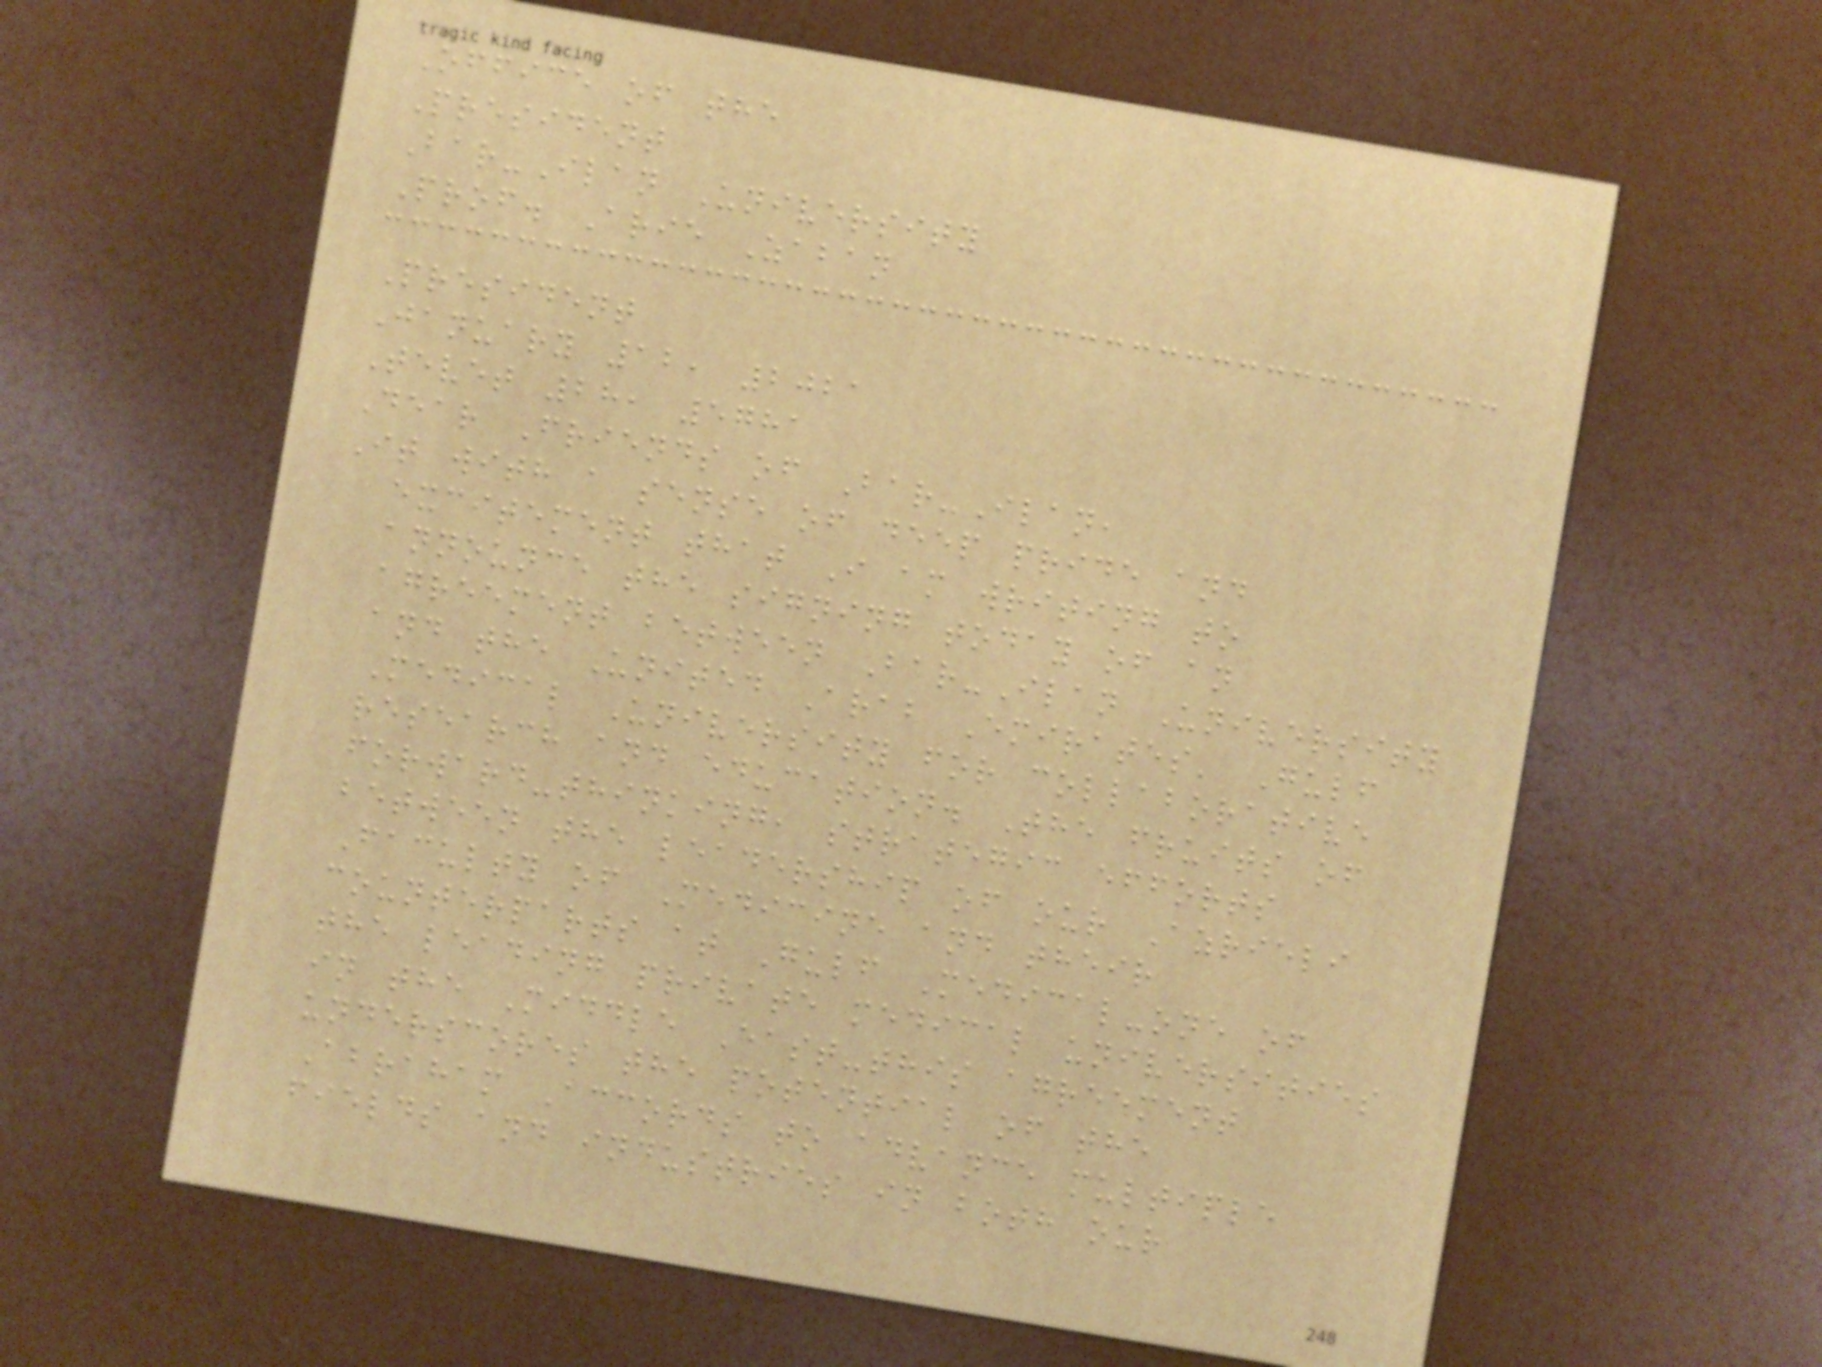Office of the
President
Bar-Ilan University
Prof. Arie Zaban
President
January 12, 2021
Tevet 28, 5781
Dear Friends of Bar-Ilan,
It with a sense of deep pride and
excitement that I am writing to
announce the signing today of an
agreement between Bar-Ilan University
and the United Arab Emirates' Gulf
Medical University for collaborative
research and education. The fruits of
forward-thinking, strategic efforts
between the leadership of our Azrieli
Faculty of Medicine and their
counterparts at Gulf Medical-one of
the leading private medical universities
in the Middle East-this agreement
underscores the potential of the
Abraham Accords to advance multiple
fields and industries in both our
